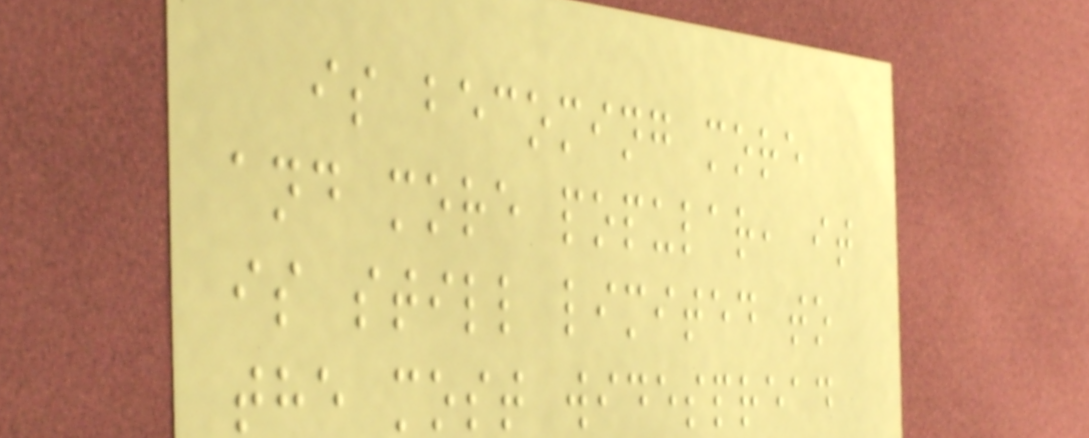is becoming more
and more popular, it
is still limited to
the most widespread
